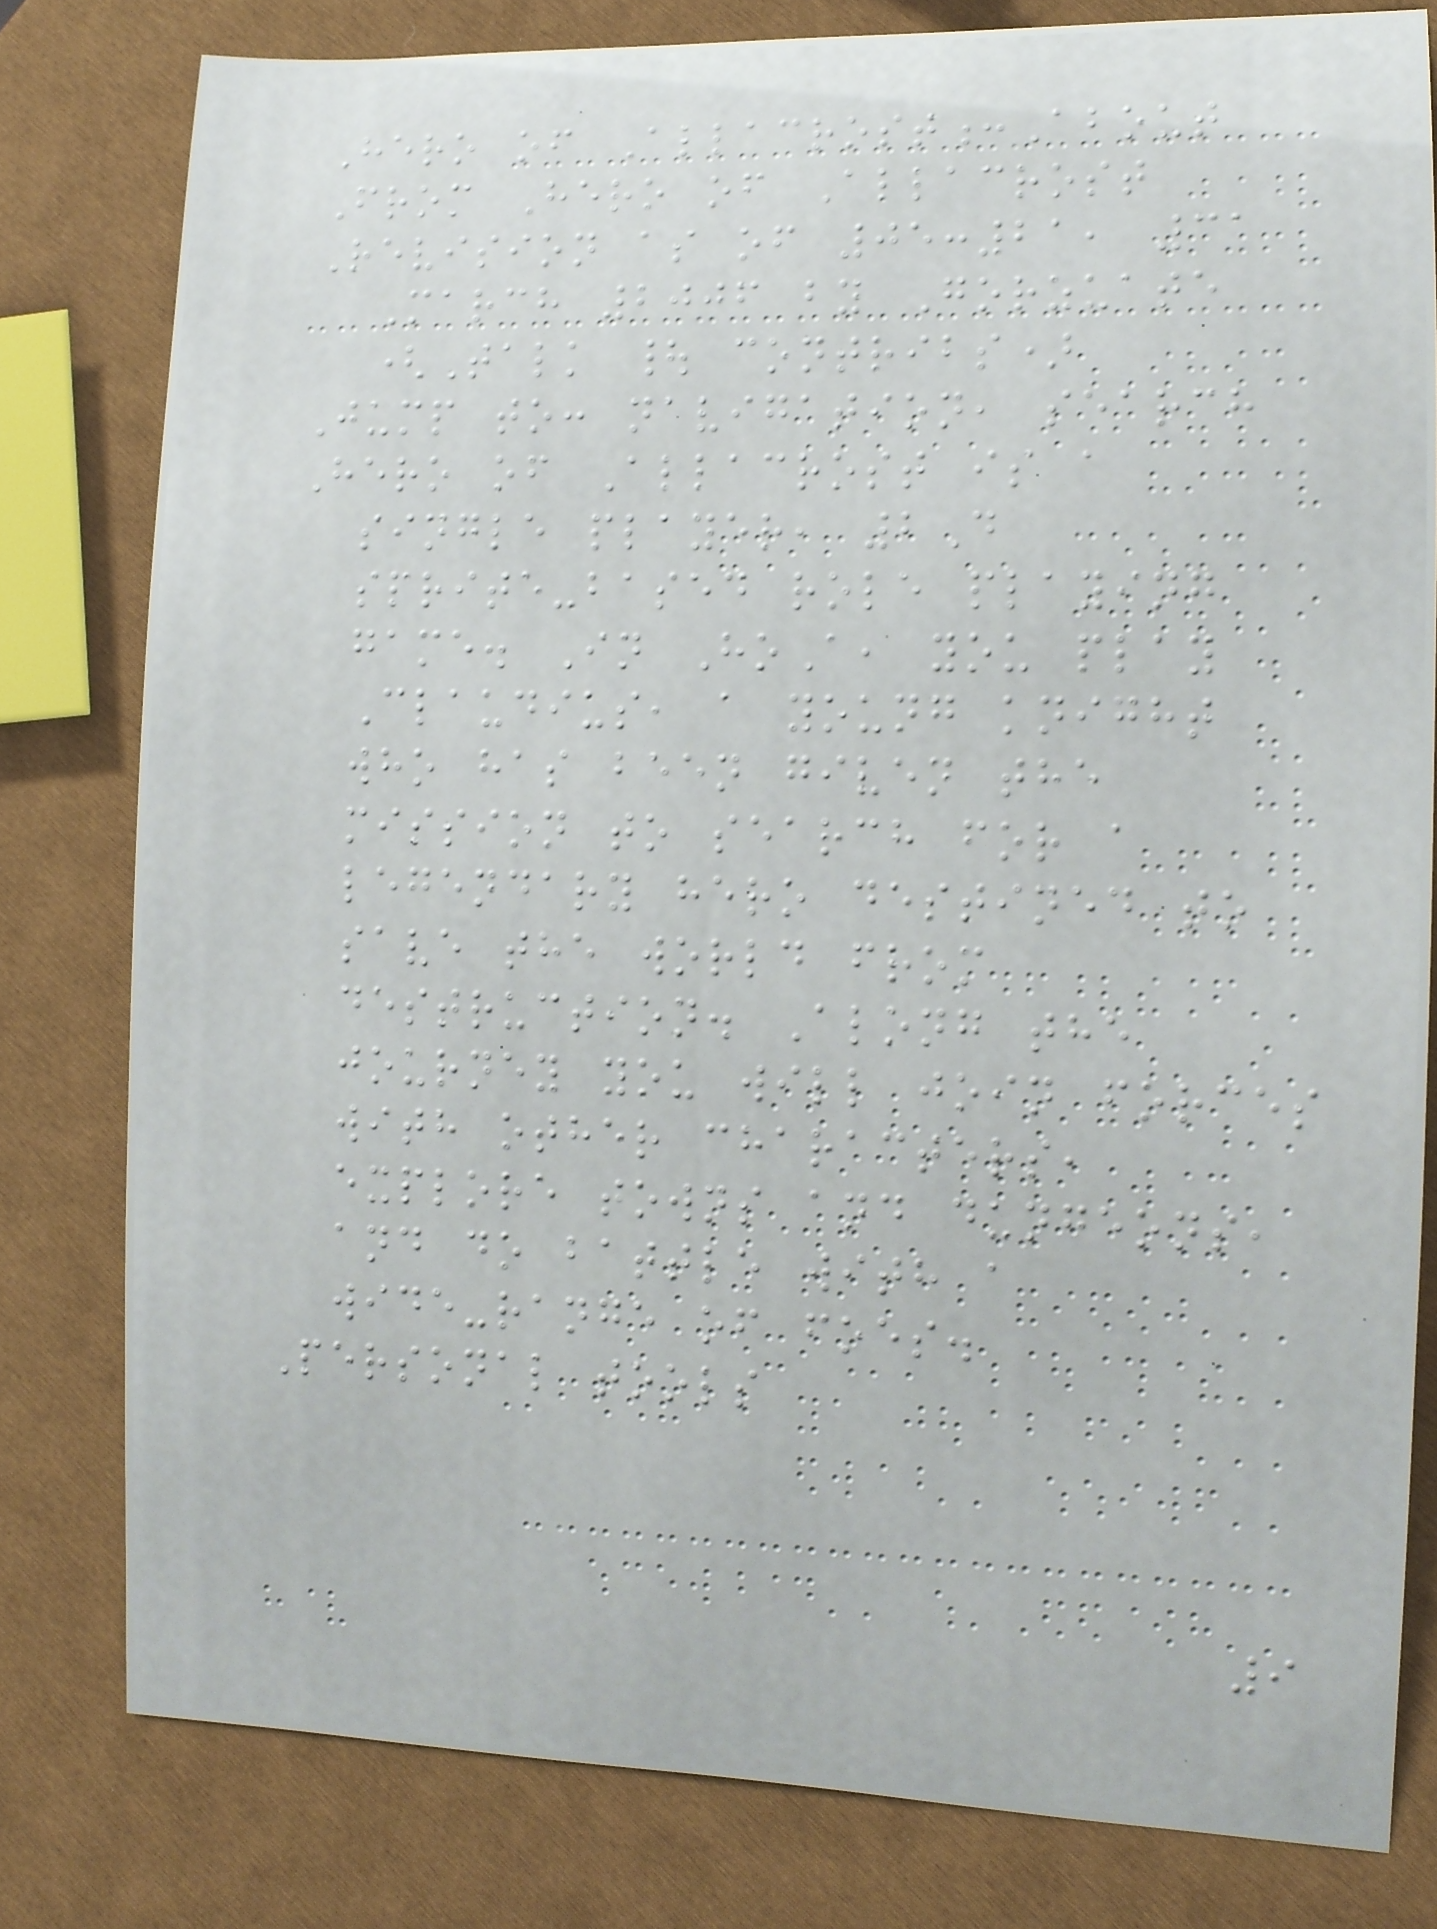Hero of Allacrost:About
From Hero of Allacrost
Revision as of 05:21, 31
March 2006 by Gorzuate
(Talk | contribs)
Jump to: navigation, search
Hero of Allacrost is a
single player, 2D
sprite-based role playing
game. In HoA, you play
Claudius, a young knight
who has been given the
mission to search for a
legendary hero destined to
save the world from
destruction. Along the
journey you will join forces
with other characters,
explore towns and dungeons,
and do battle with a
wide-range of foes.
Personal tools
9
